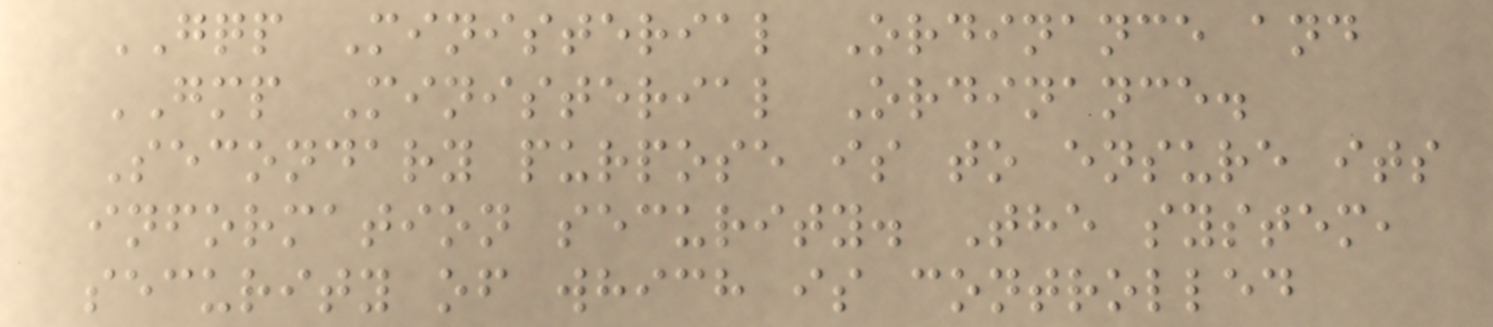GQP Ministerial Ordinance and
GMP Ministerial Ordinance.
Secondary purpose is to ensure its
information security. The system,
security of which is controlled
